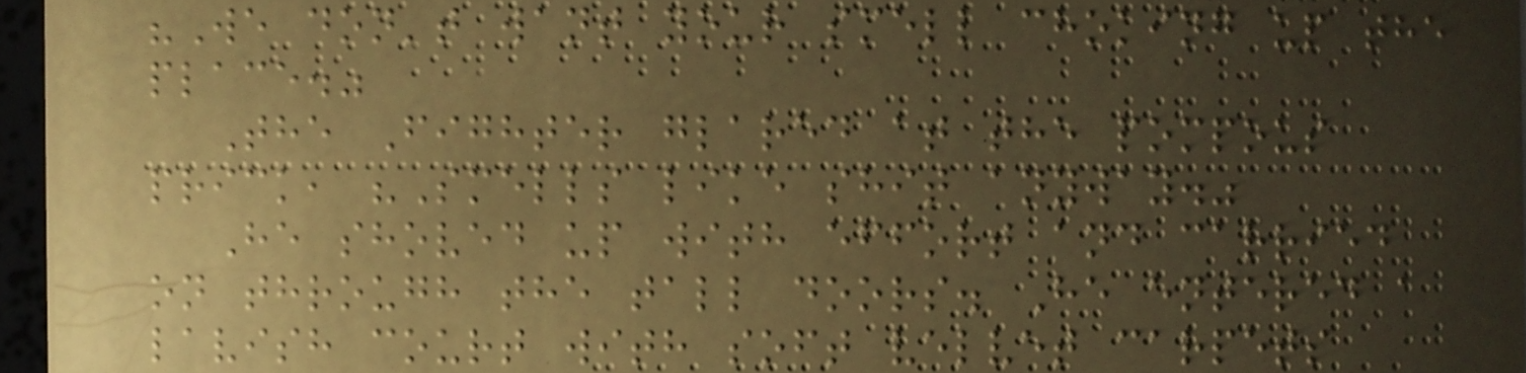"We don't want your smell choking up the
place."
The Fighter glared at the pompous
prick, "Smells like shit anyway."
He shoved up with effort and carried
on through the tall doors. He entered a
lavish court with soft velvet carpets
